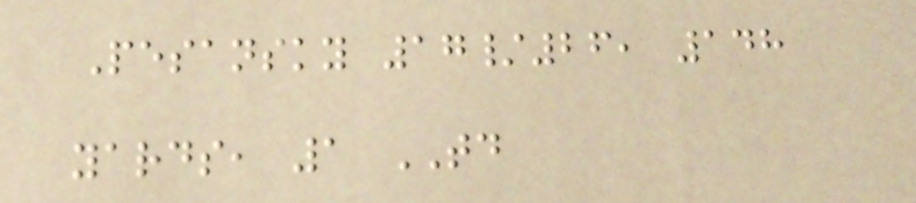Pesansky 17/26, 148
yards, 1 TD
